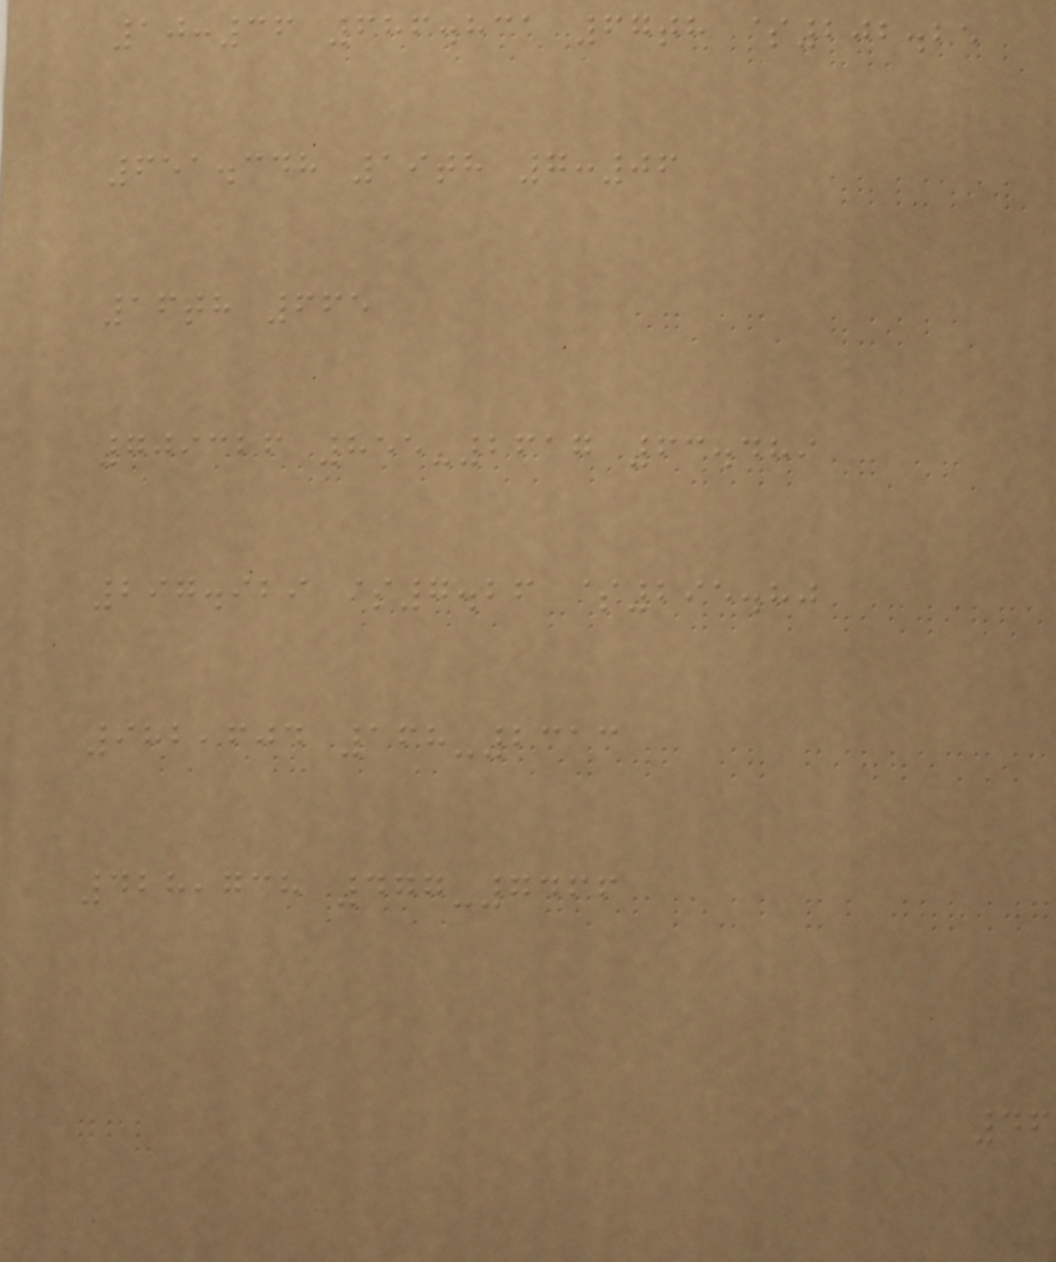10:36 686.831 67th $202.25
651.348 19th 7:06
16th 665
709326 855-2617 63.489
297.929 $7.26 $295.80
982,604 168-2313
428,738 477-7466
46
